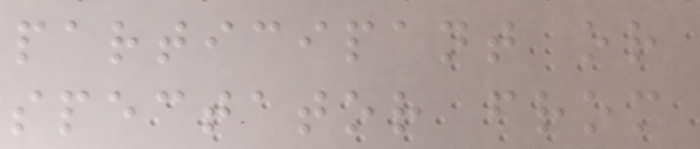participant or
spectator from
